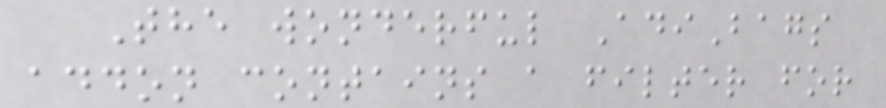The wonderful AdiBags
addon contains a filter for
